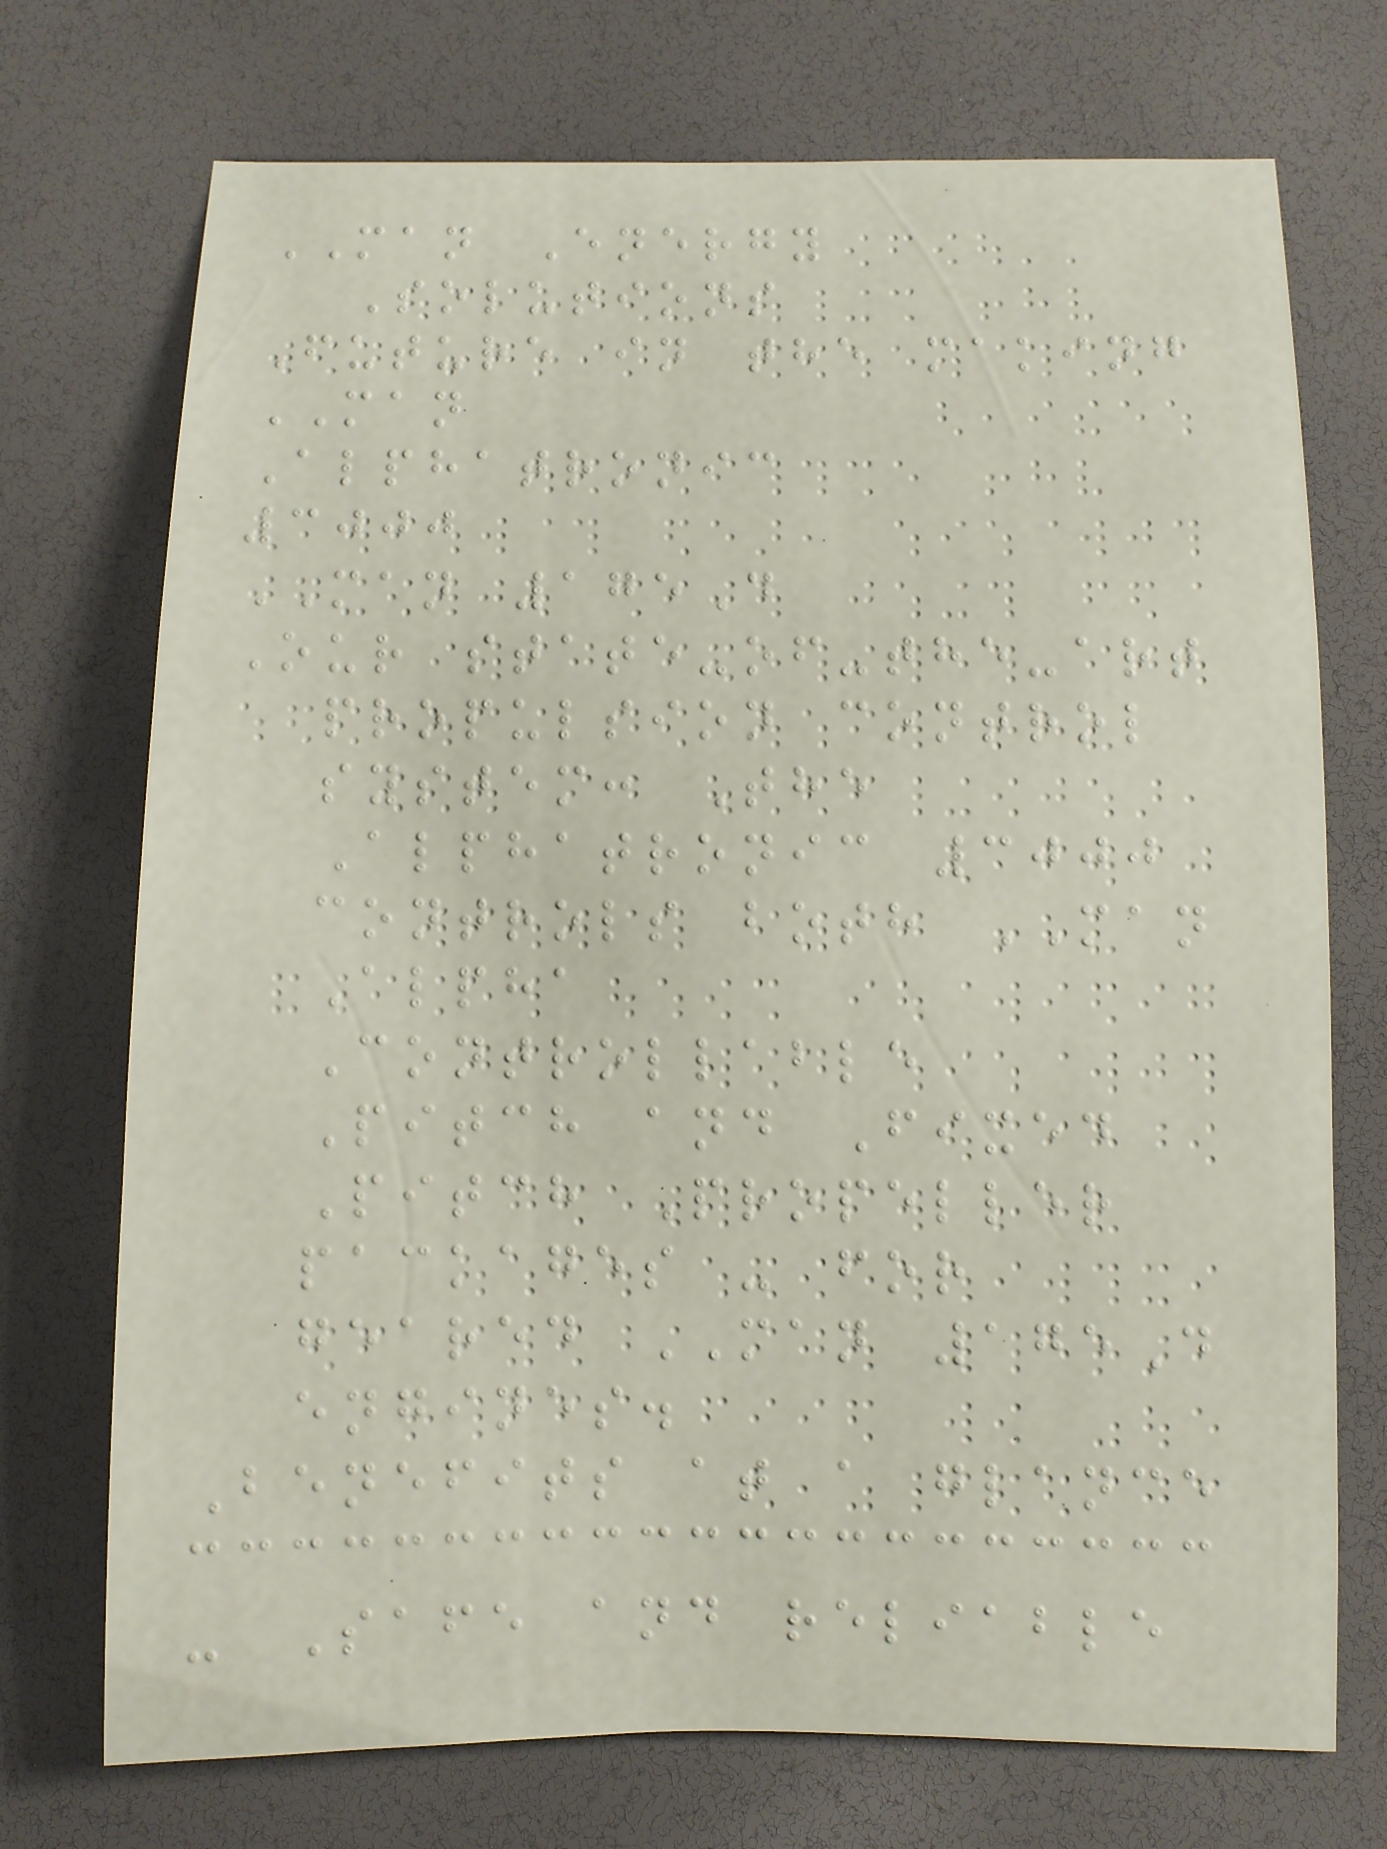MAN Energy
Solutions
Future in the making
MAN
Alphatronic
3000
MAN 175D
Our state-of-the-art
propulsion control
system: The
Alphatronic 3000
controls both MAN
Alpha
Controllable
Pitch and Fixed
Pitch Propeller
packages - for
geared MAN 175D
engines.
Benefits at a glance
- Safe and reliable
